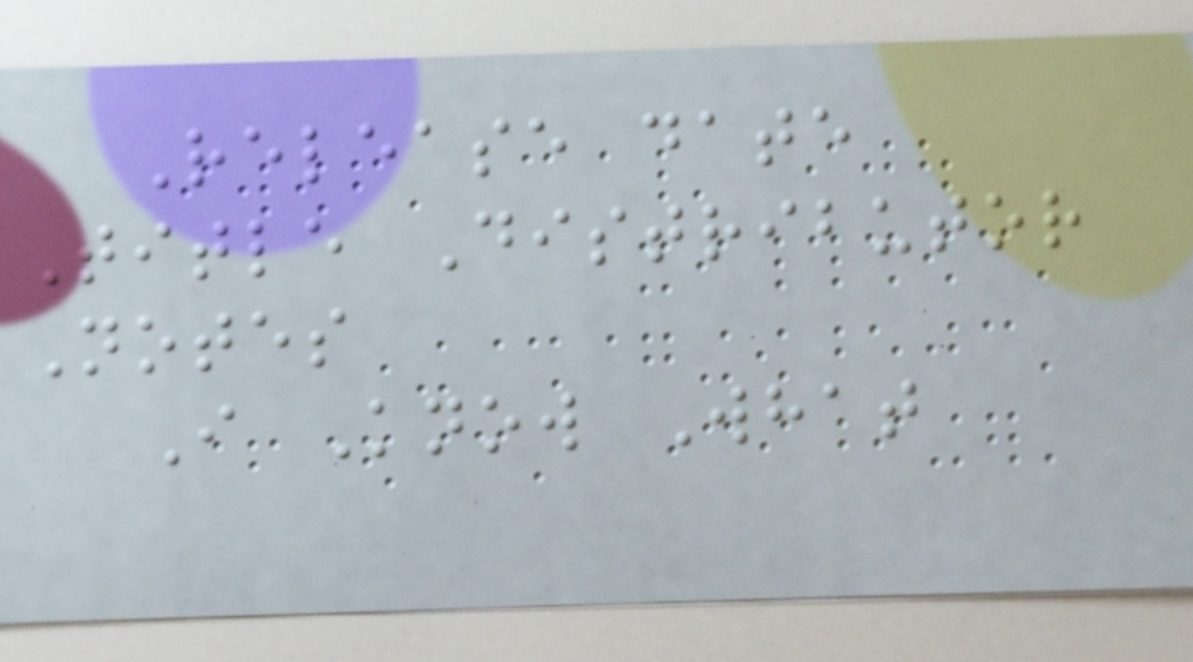Release date
Title Distributor
Notes
I Know What
